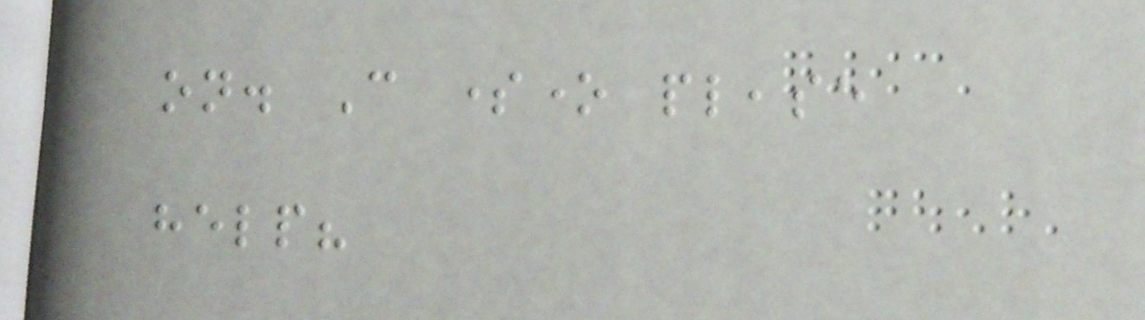on. Can someone please
help?
